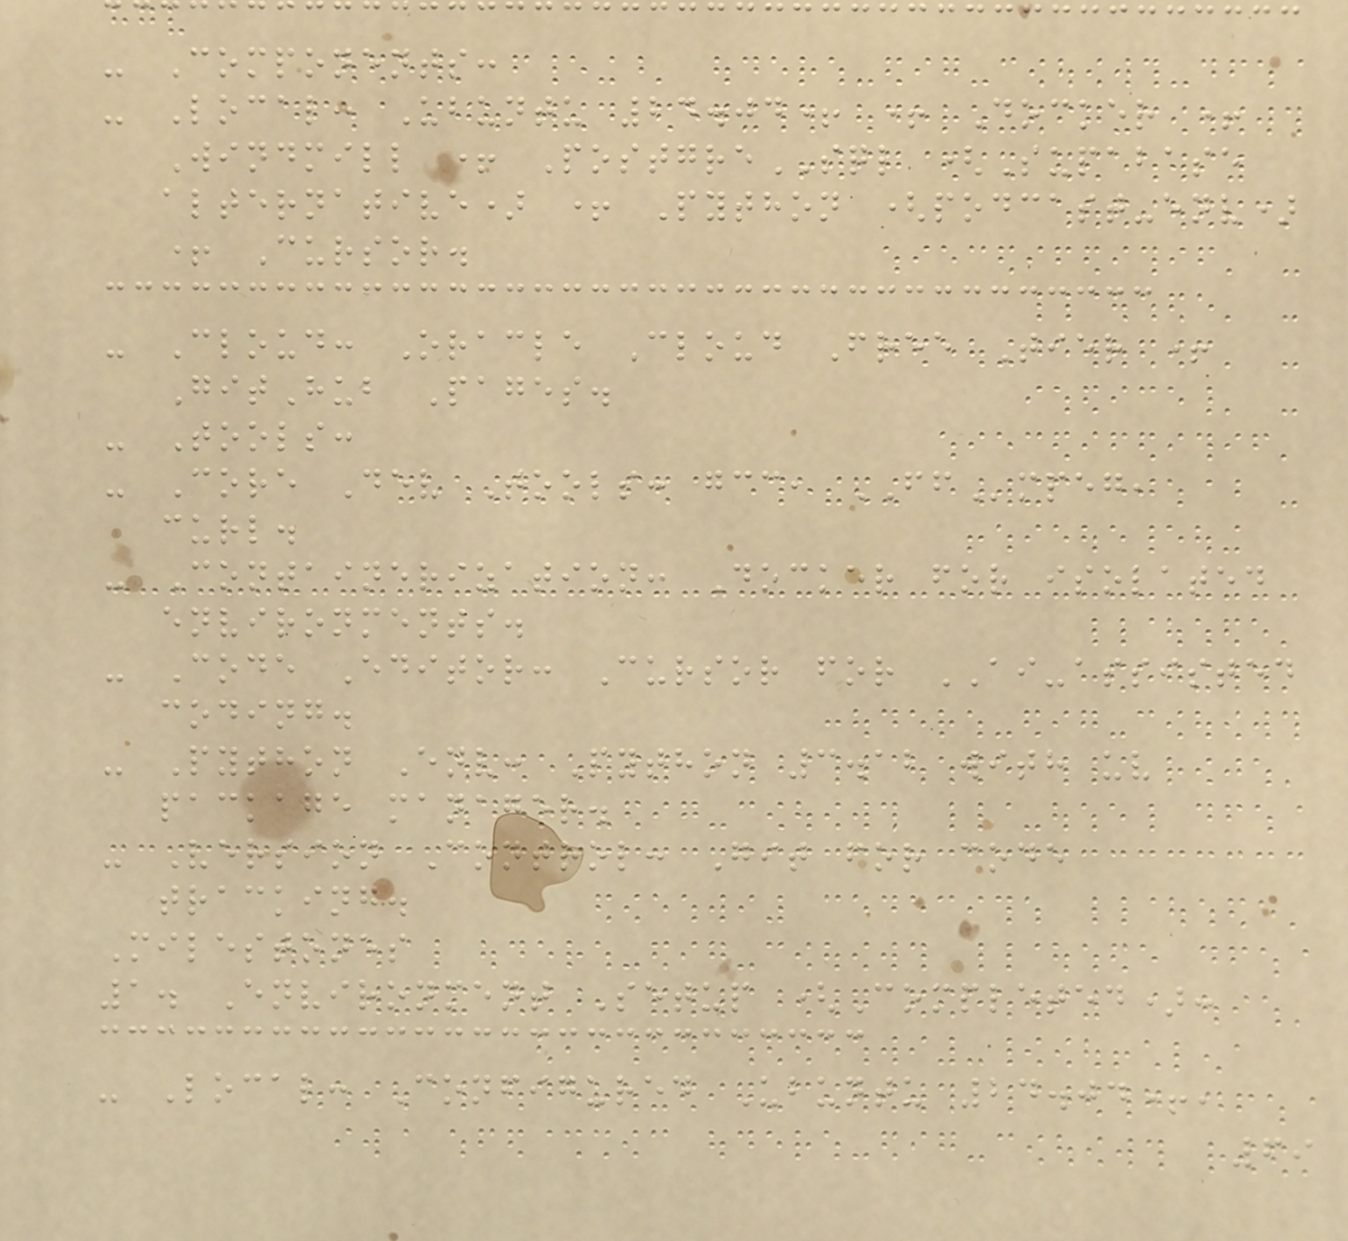- Components:
- Local: Ubuntu 24.04+ + Docker +
Windmill + PostgreSQL (Supabase
alternative) + Python (podcast-env)
+ Cursor.
- Cloud: Oracle Cloud Free Tier +
GitHub Pages.
- Tools:
- Core Dev Tools: gcc, FFmpeg,
curl.
- Containerization: Docker for isolated
environments.
- Code Editor: Cursor for AI-assisted
coding.
- Python Env: Python 3.12 with uv
package manager.
- Version Control: Git for code
tracking.
Milestones
1. Environment Setup (Completed):
- Local: Configured Ubuntu 24.04+,
69
